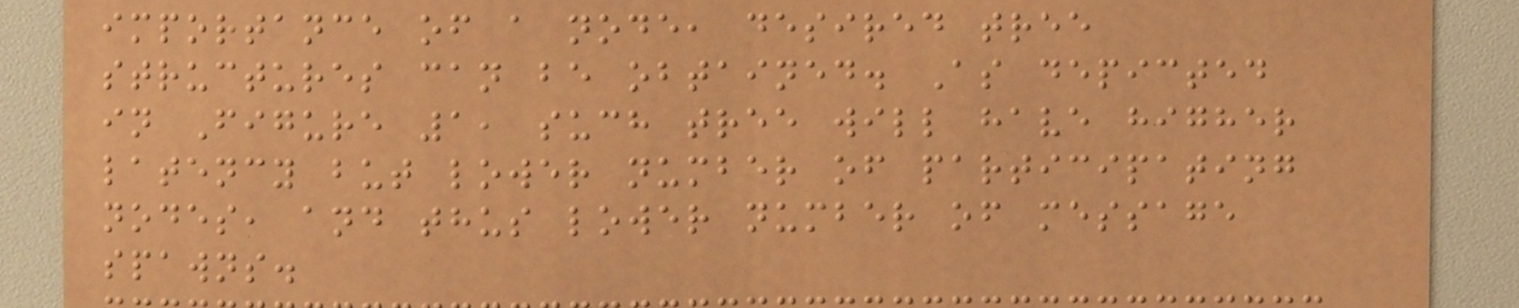importance of a node, desired tree
structures can be obtained. As depicted
in Figure 1, such tree will have higher
latency but lower number of participating
nodes, and thus lower number of message
spawns.
